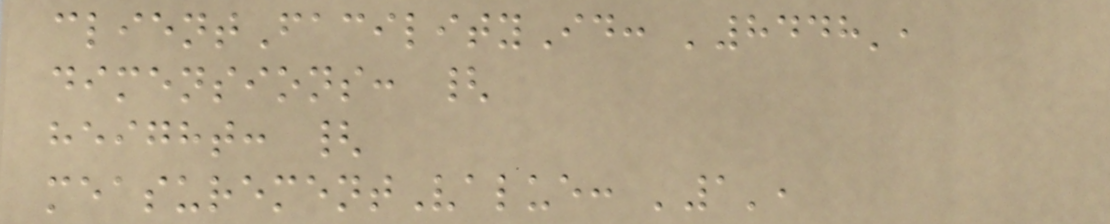clientFacilityId: '8448',
dimensions: {
height: {
measurementValue: '1',
